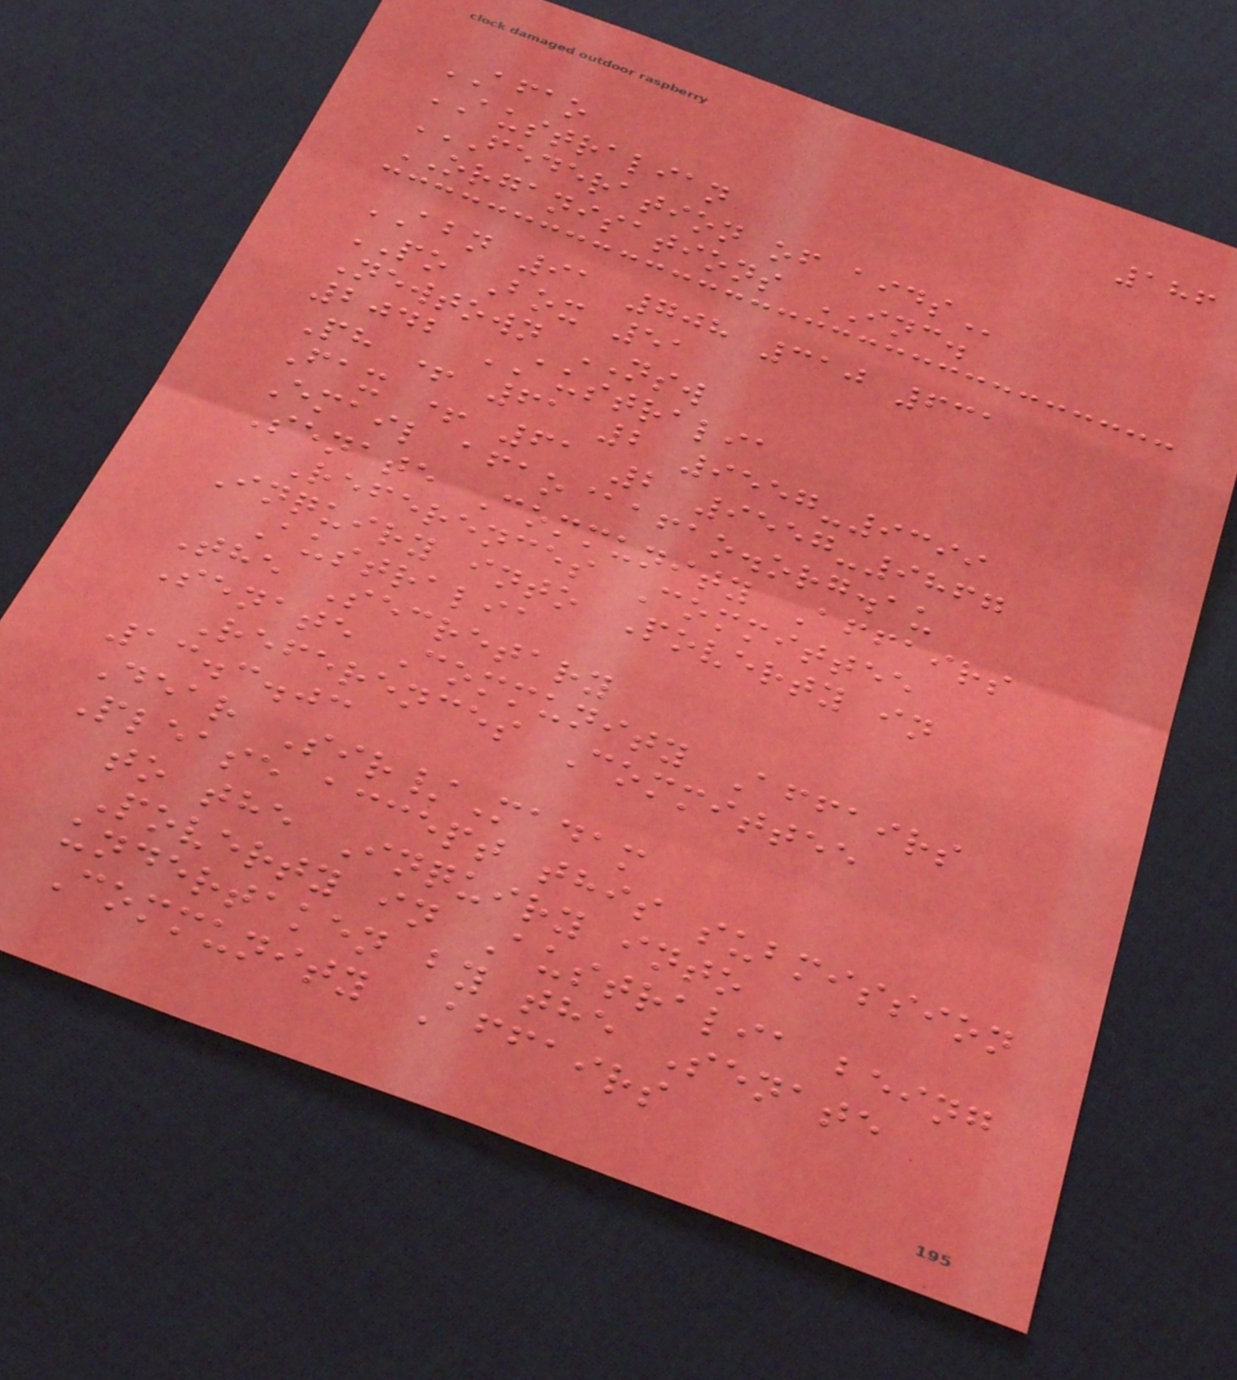186
AFAO
AUSTRALIAN
FEDERATION OF AIDS
ORGANISATIONS INC.
ABN 91 708 310 631
PO Box 51
Newtown NSW
2042 AUSTRALIA
Ph + 61 2 9557-9399
Fax + 61 2 9557-9867
Email afao@afao.org.au
Senate Community Affairs
References Committee
Inquiry into Poverty in
Australia
The Secretary
Senate Community Affairs
References Committee
13.3.03
Dear Sir/Madam
Please accept this submission
to the Inquiry into
Poverty in Australia being
undertaken by the Senate
Community Affairs
